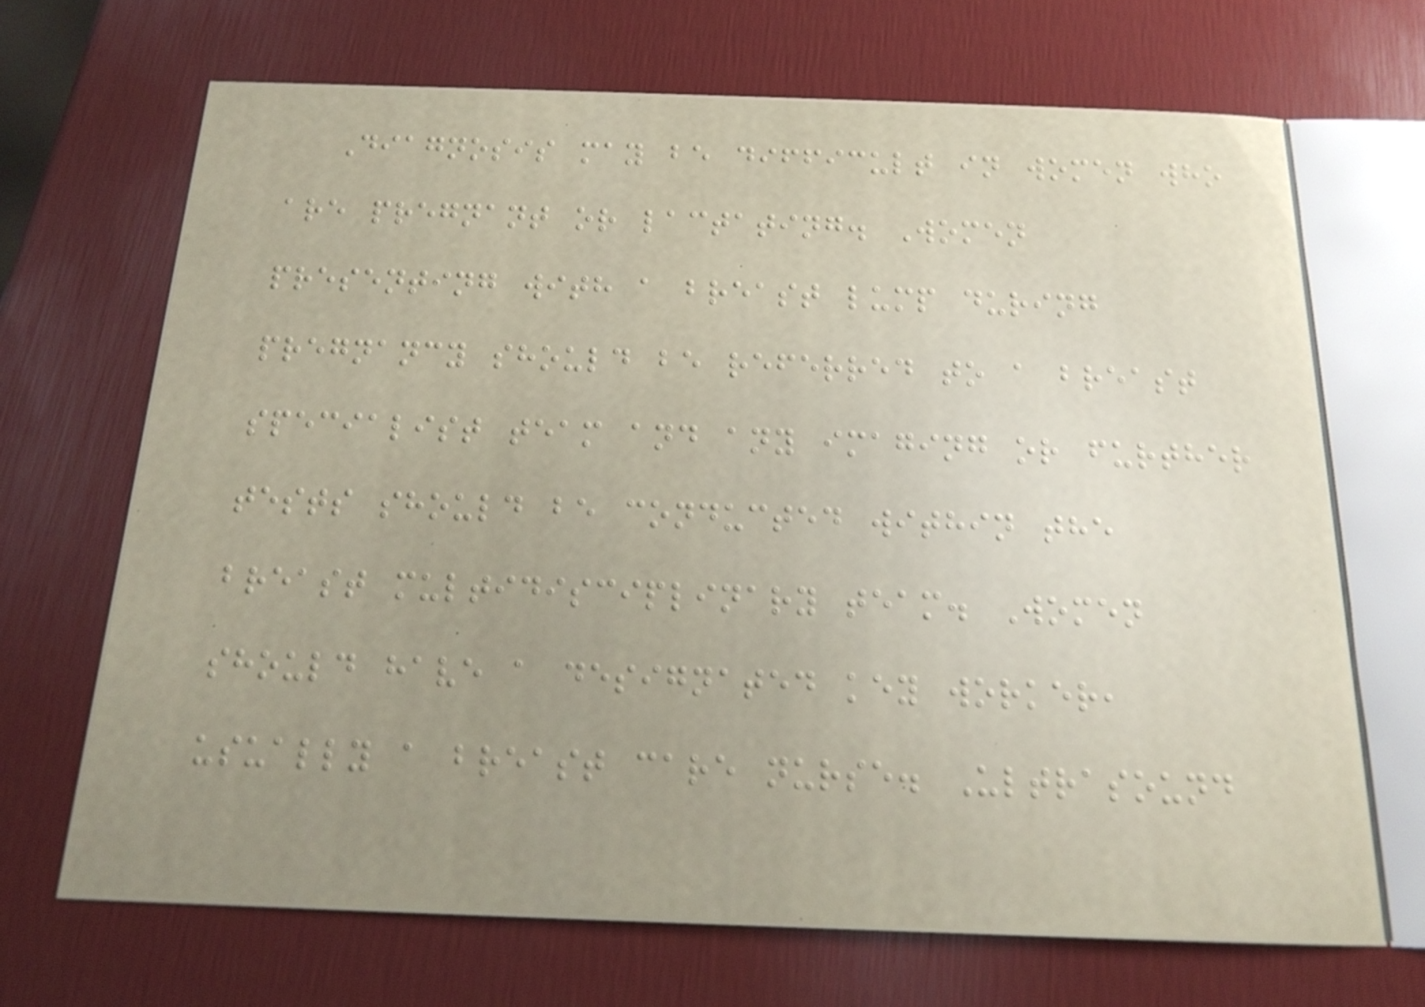Diagnosis may be difficult in women who
are pregnant or lactating. Women
presenting with a breast lump during
pregnancy should be referred to a breast
specialist team and any imaging or further
tests should be conducted within the
breast multidisciplinary team. Women
should have a designated key worker,
usually a breast care nurse. Ultrasound
